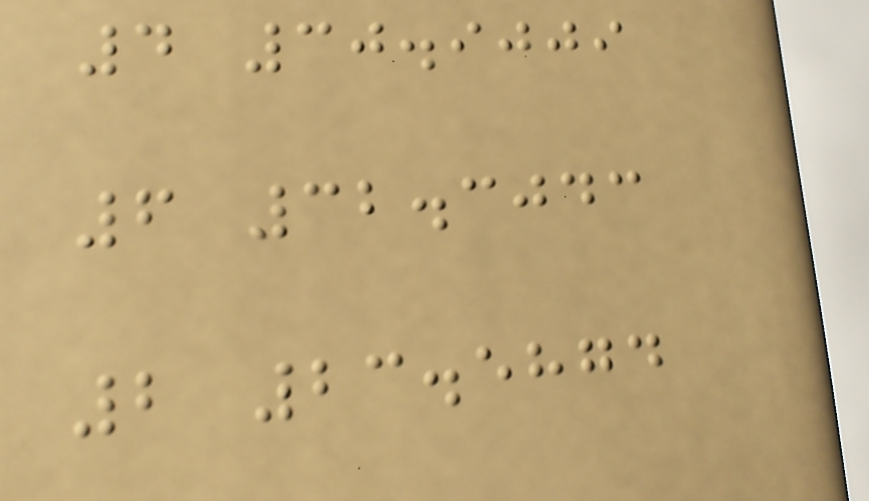4 30.9009
6 32.3043
2 23.5874
